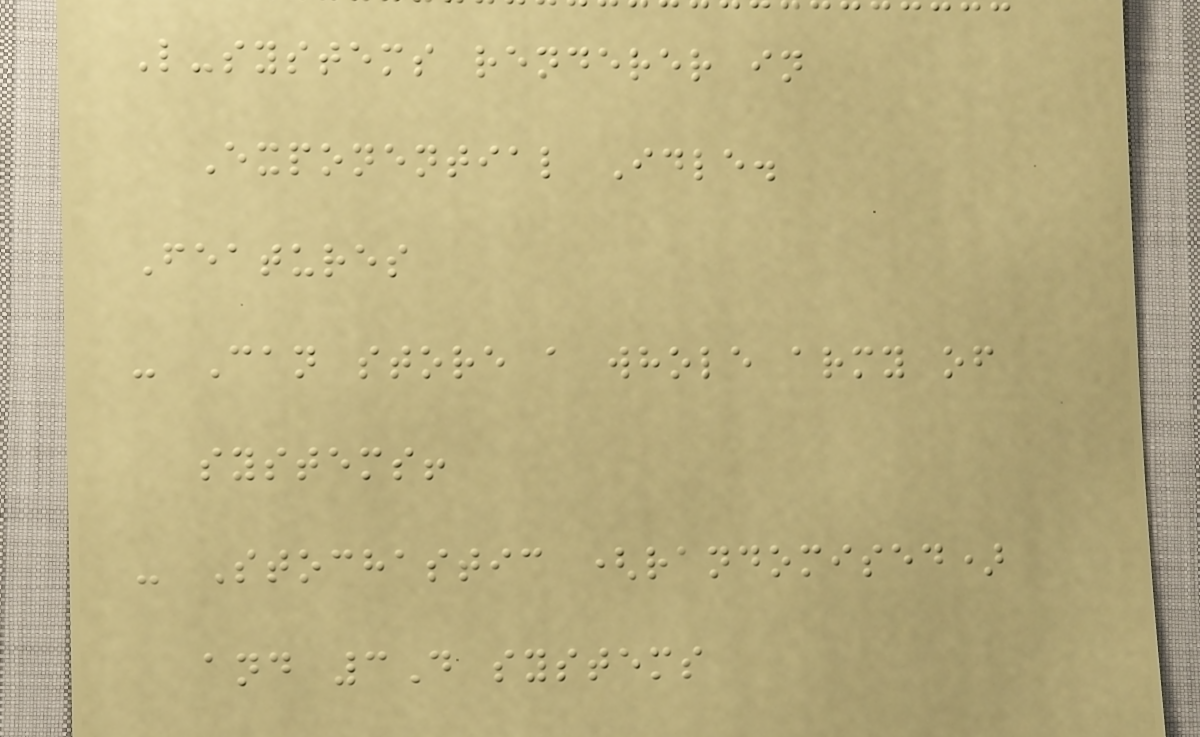L-systems renderer in
Exponential Idle.
Features
- Can store a whole army of
systems!
- Stochastic (randomised)
and 3D systems
